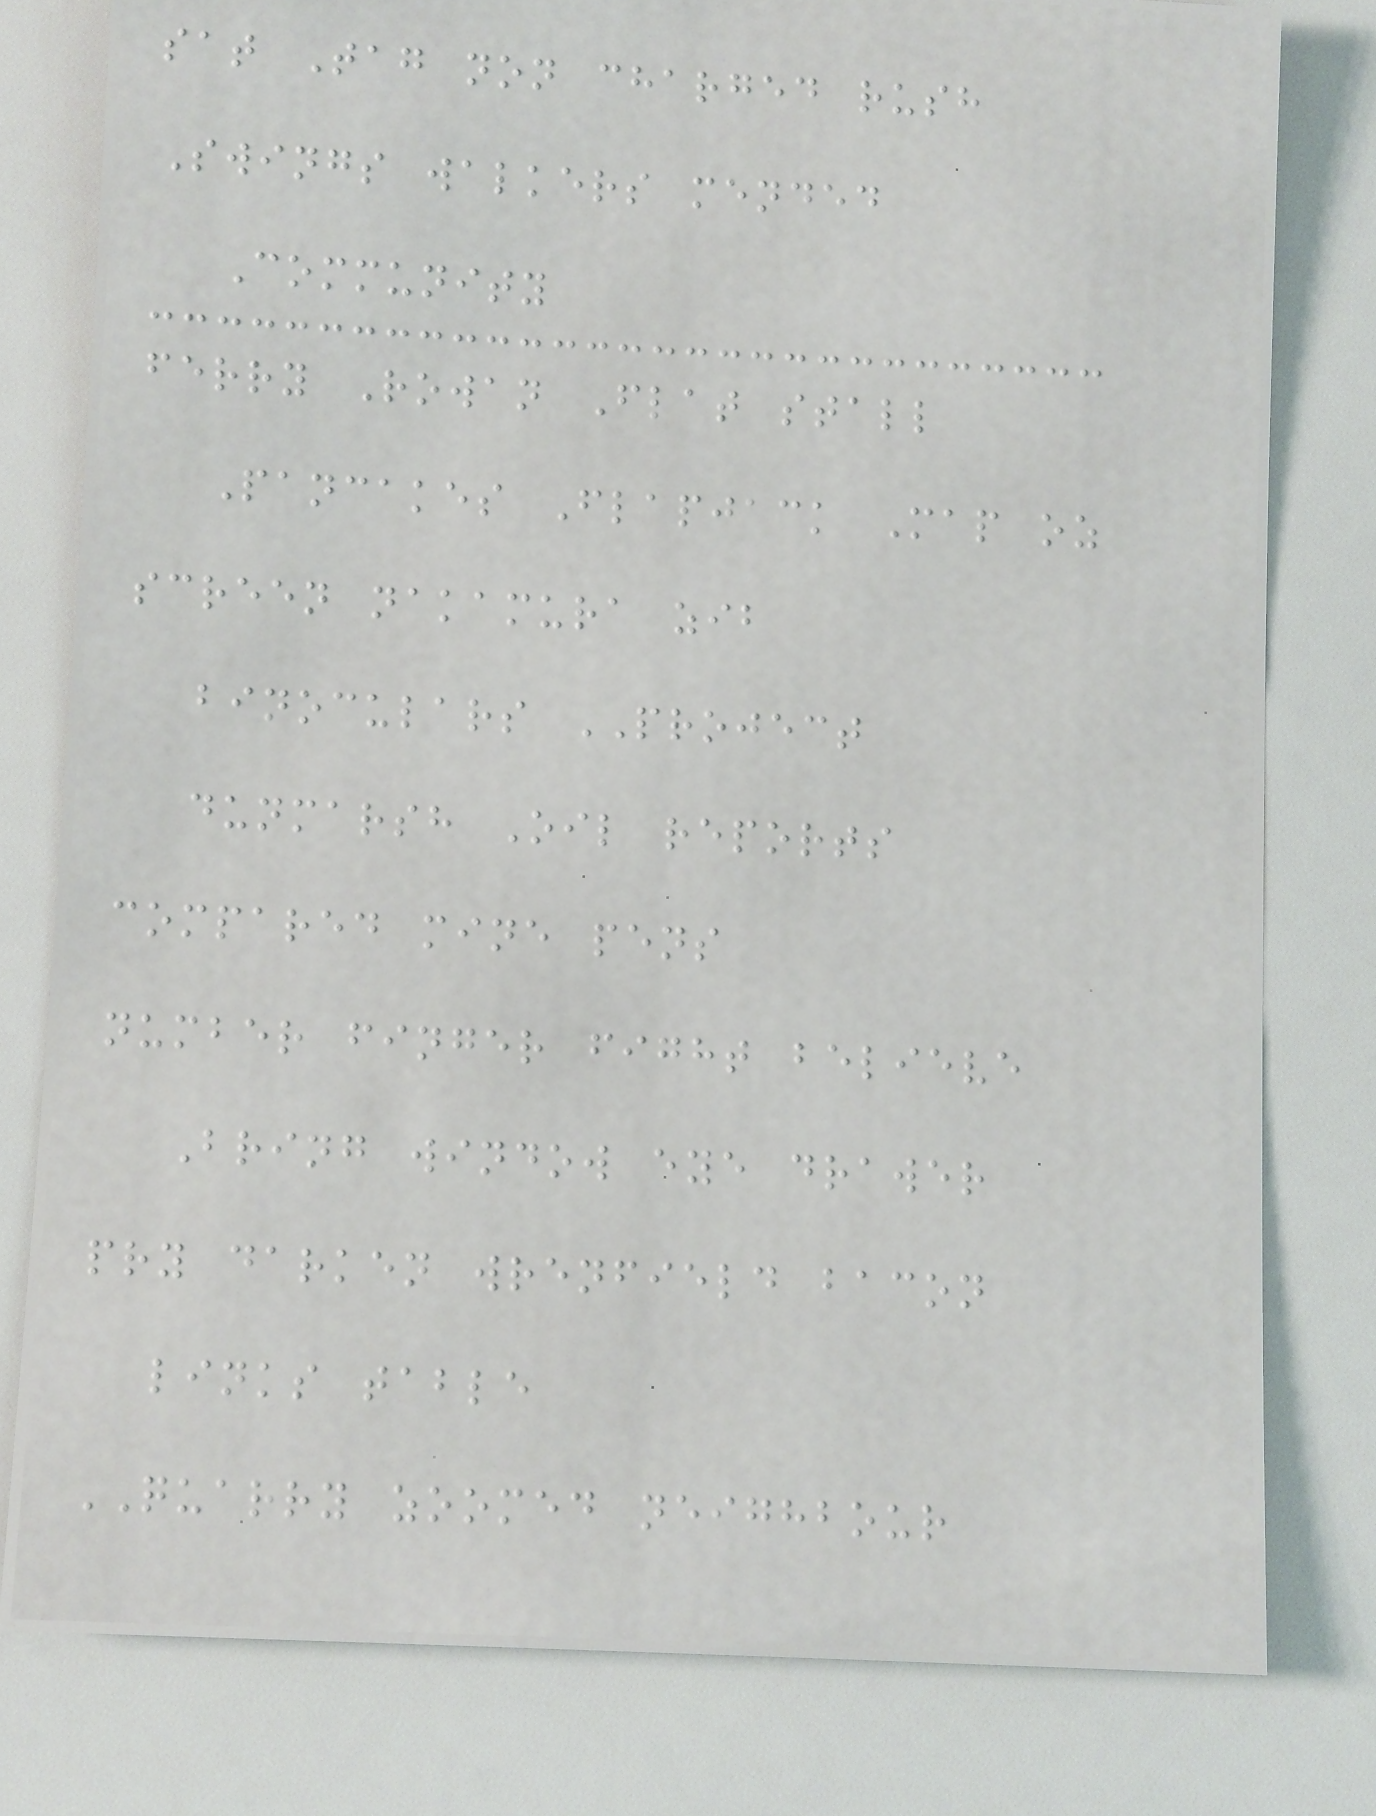sat Tag non charged rush
Swings walkers mended
Community
ferry Rowan Flat stall
Pancakes Flapjack Map oz
screen nakamura zib
binoculars PROJECT
dunmarsh Oil reports
compared mine pens
number finger fight believe
Bring window eye drawer
pry darken wrenfield bacon
links table
QUARRY zoomed neighbour
